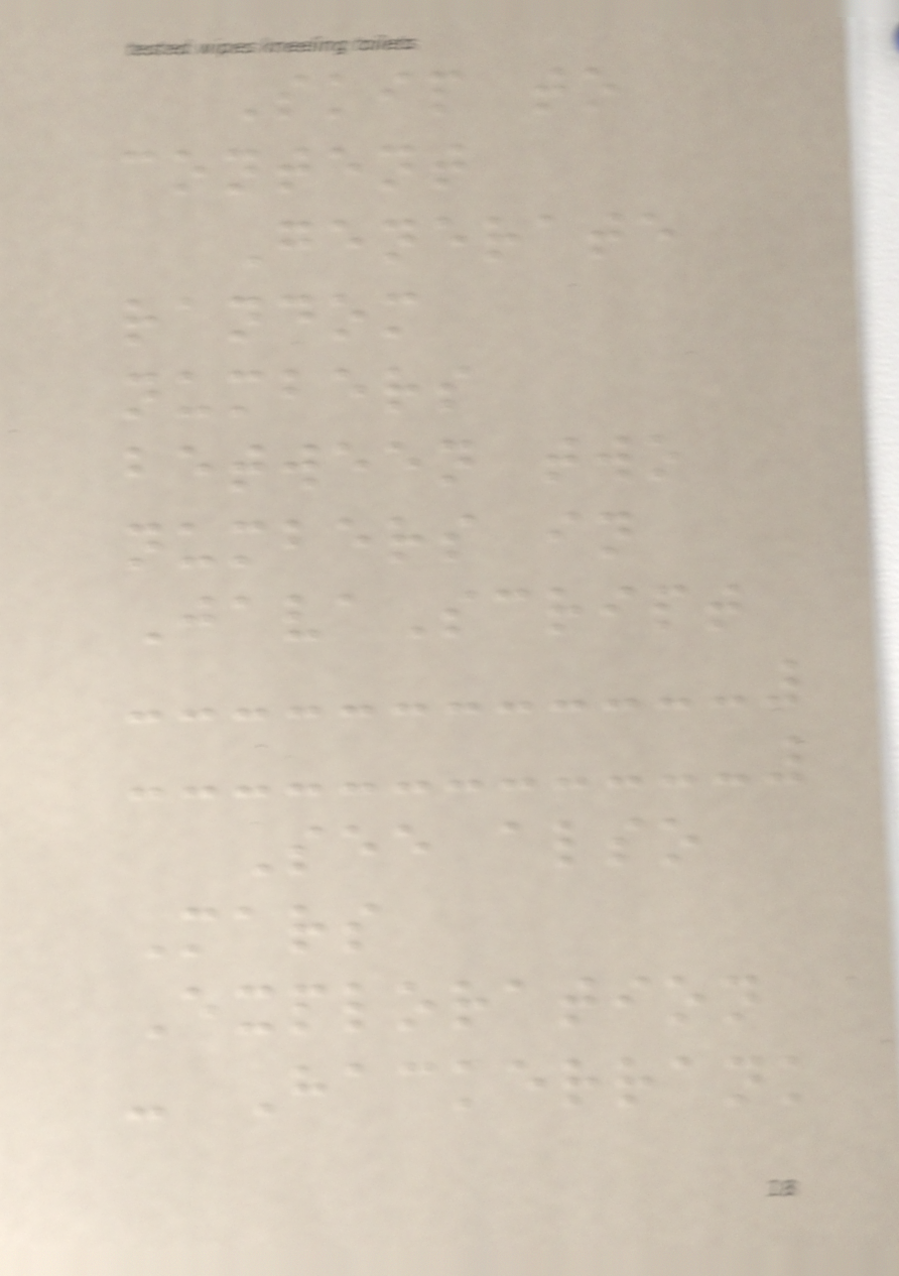Skip to
content
Generate
random
numbers
between two
numbers in
JavaScript
See also
Mars
Exploration
- Hackerrank
